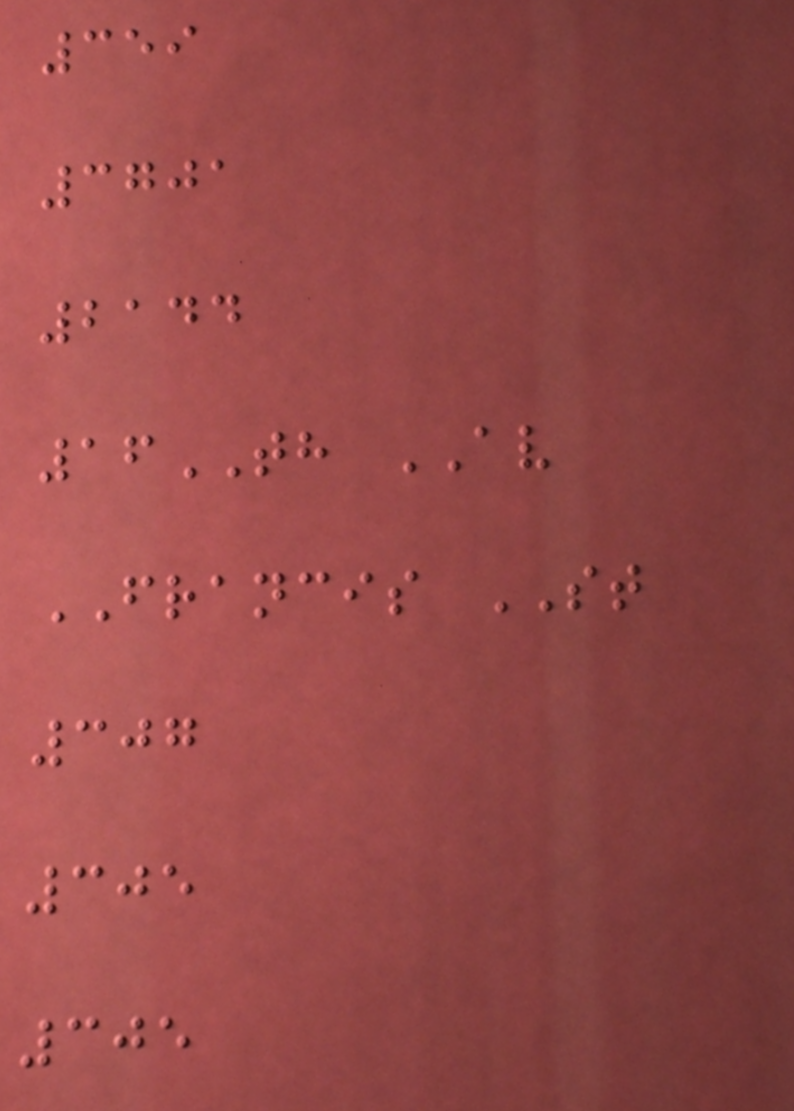359
3701
2144
16TH AV
FRANCIS ST
307
305
305
